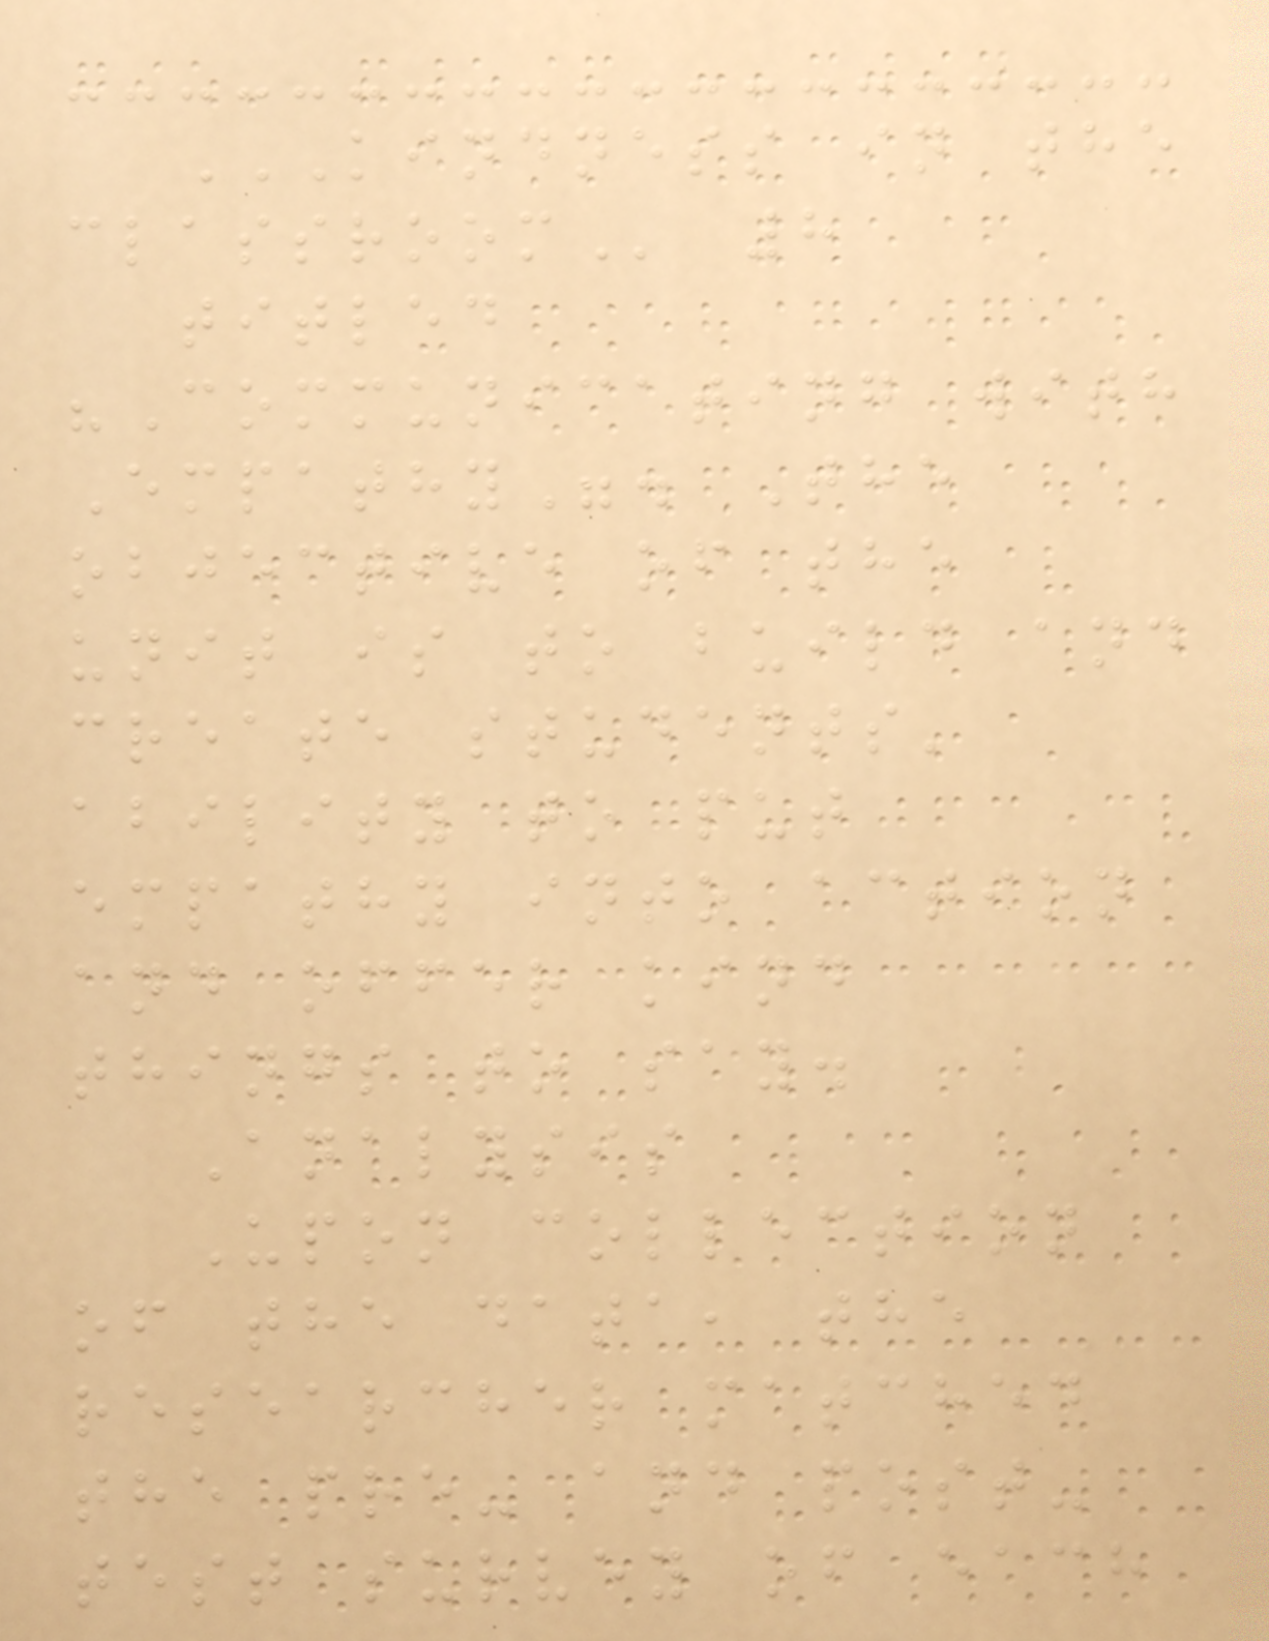KINDNESS IN THE
CLASSROOM 8
titled
"Communicating with
Empathy". The
objective of the
unit is to build and
create students'
ability to put
empathy into action
and offer kind
things to say.
Analysis
Upon collection
of the data, the
researcher matched
the pre- and post-
test survey of each
